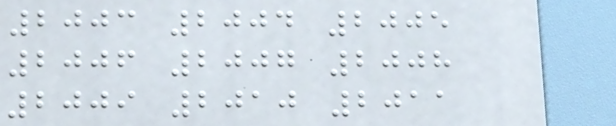2003 2004 2005
2006 2007 2008
2009 2010 2011
